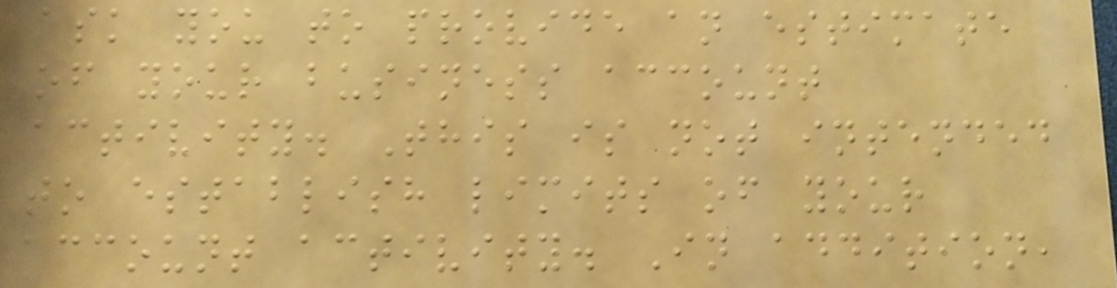ask you to provide an estimate
of your business account
activity. This is not intended
to establish limits of your
account activity. In addition,
